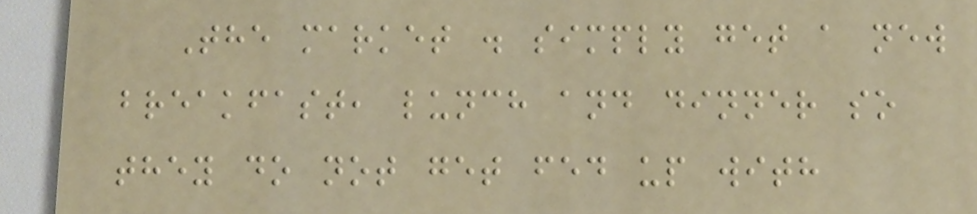The market . simply get a new
breakfast, lunch and dinner so
they do not get fed up with
